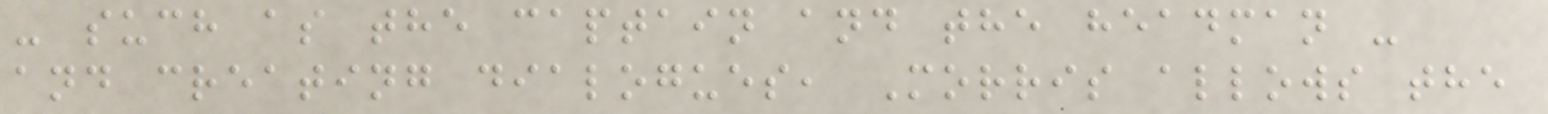- such as the captain and the headman -
and creating dialogues, Morris allows the
